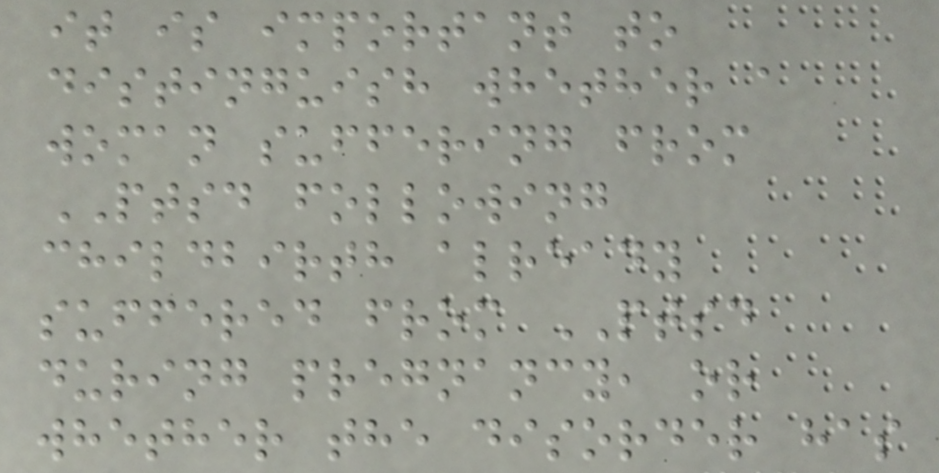it is important to
distinguish whether a
woman suffering from
PTSD following
childbirth already
suffered from PTSD
during pregnancy, or
whether the disorder has
